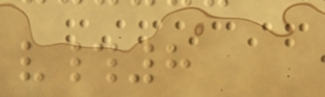v#8
